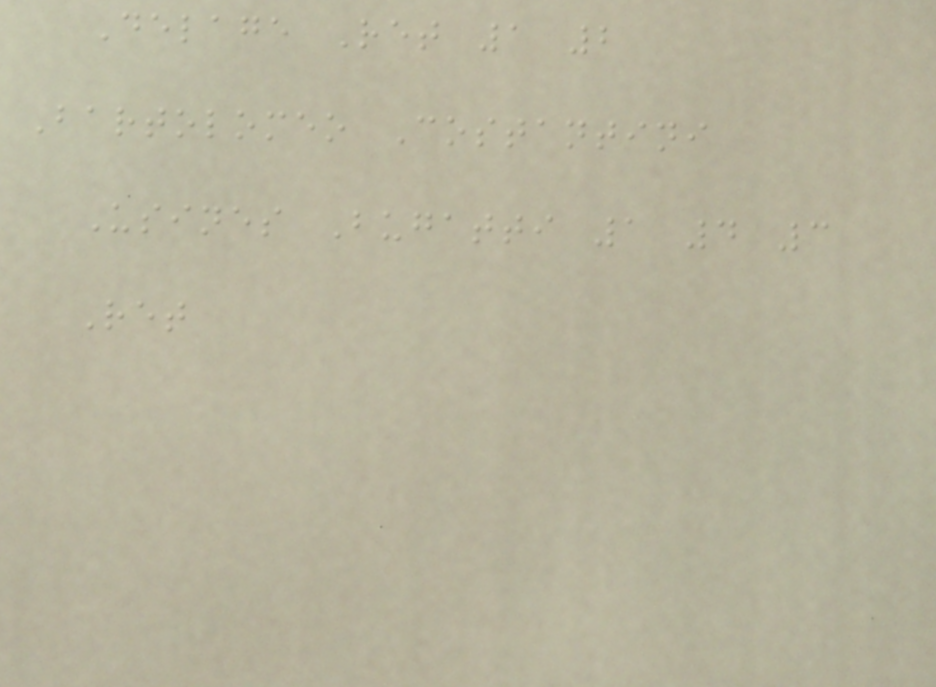Delage Ret 1 2
Bartolomeo Costantini
Usines Bugatti 1 4 3
Ret
